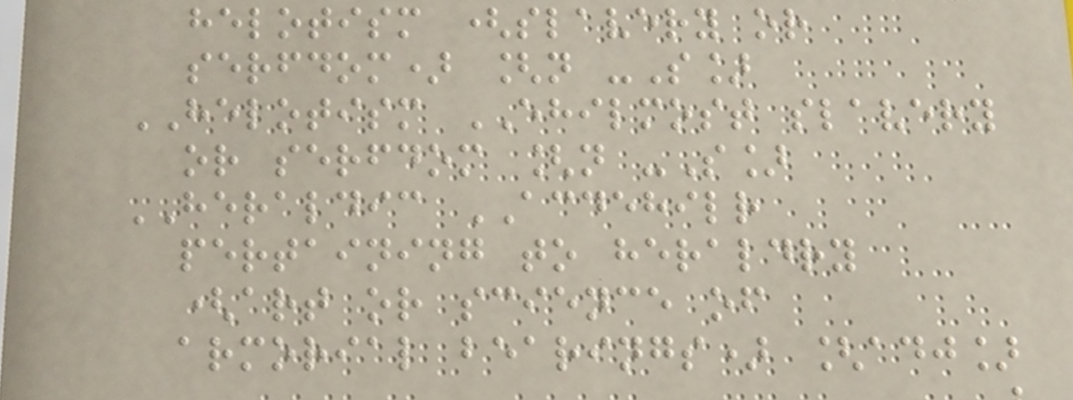helotism (slavery or
serfdom) [n -S]
HELOTISM EHILMOST slavery
or serfdom [n -S]
HERALDIC ACDEHILR
pertaining to heraldry
(art or science of
armorial bearings) [adj]
